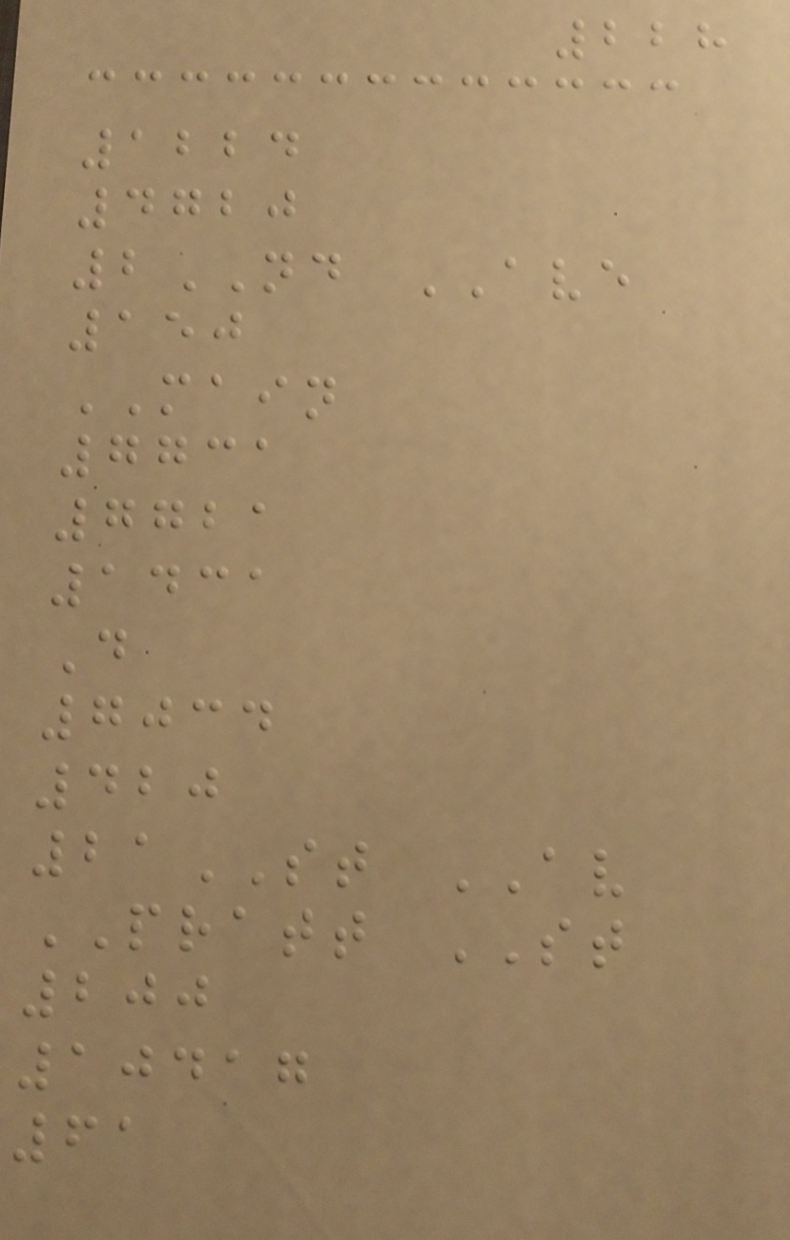228
1224
4720
2ND AVE
150
MAIN
7731
7721
1431
D
7034
420
21ST AV
PRATT ST
200
10417
61
